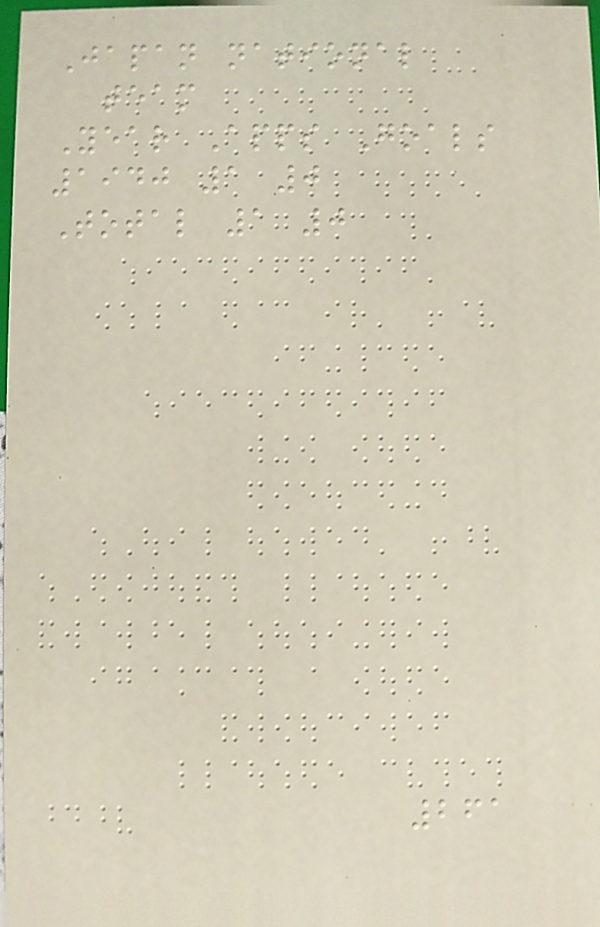Japan national
team
Year Apps Goals
1940 1 0
Total 1 0
261
